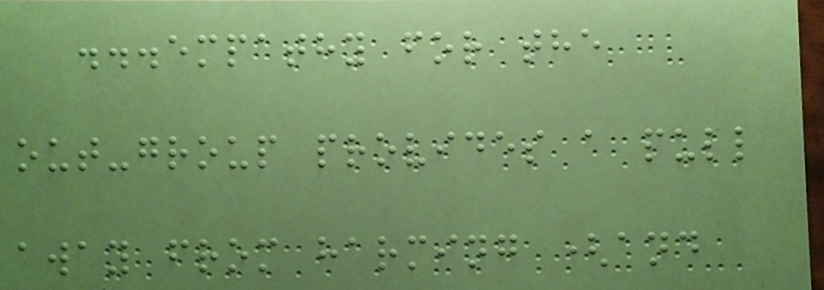...empathy for the
out-group provides a pull
away from harming (and
